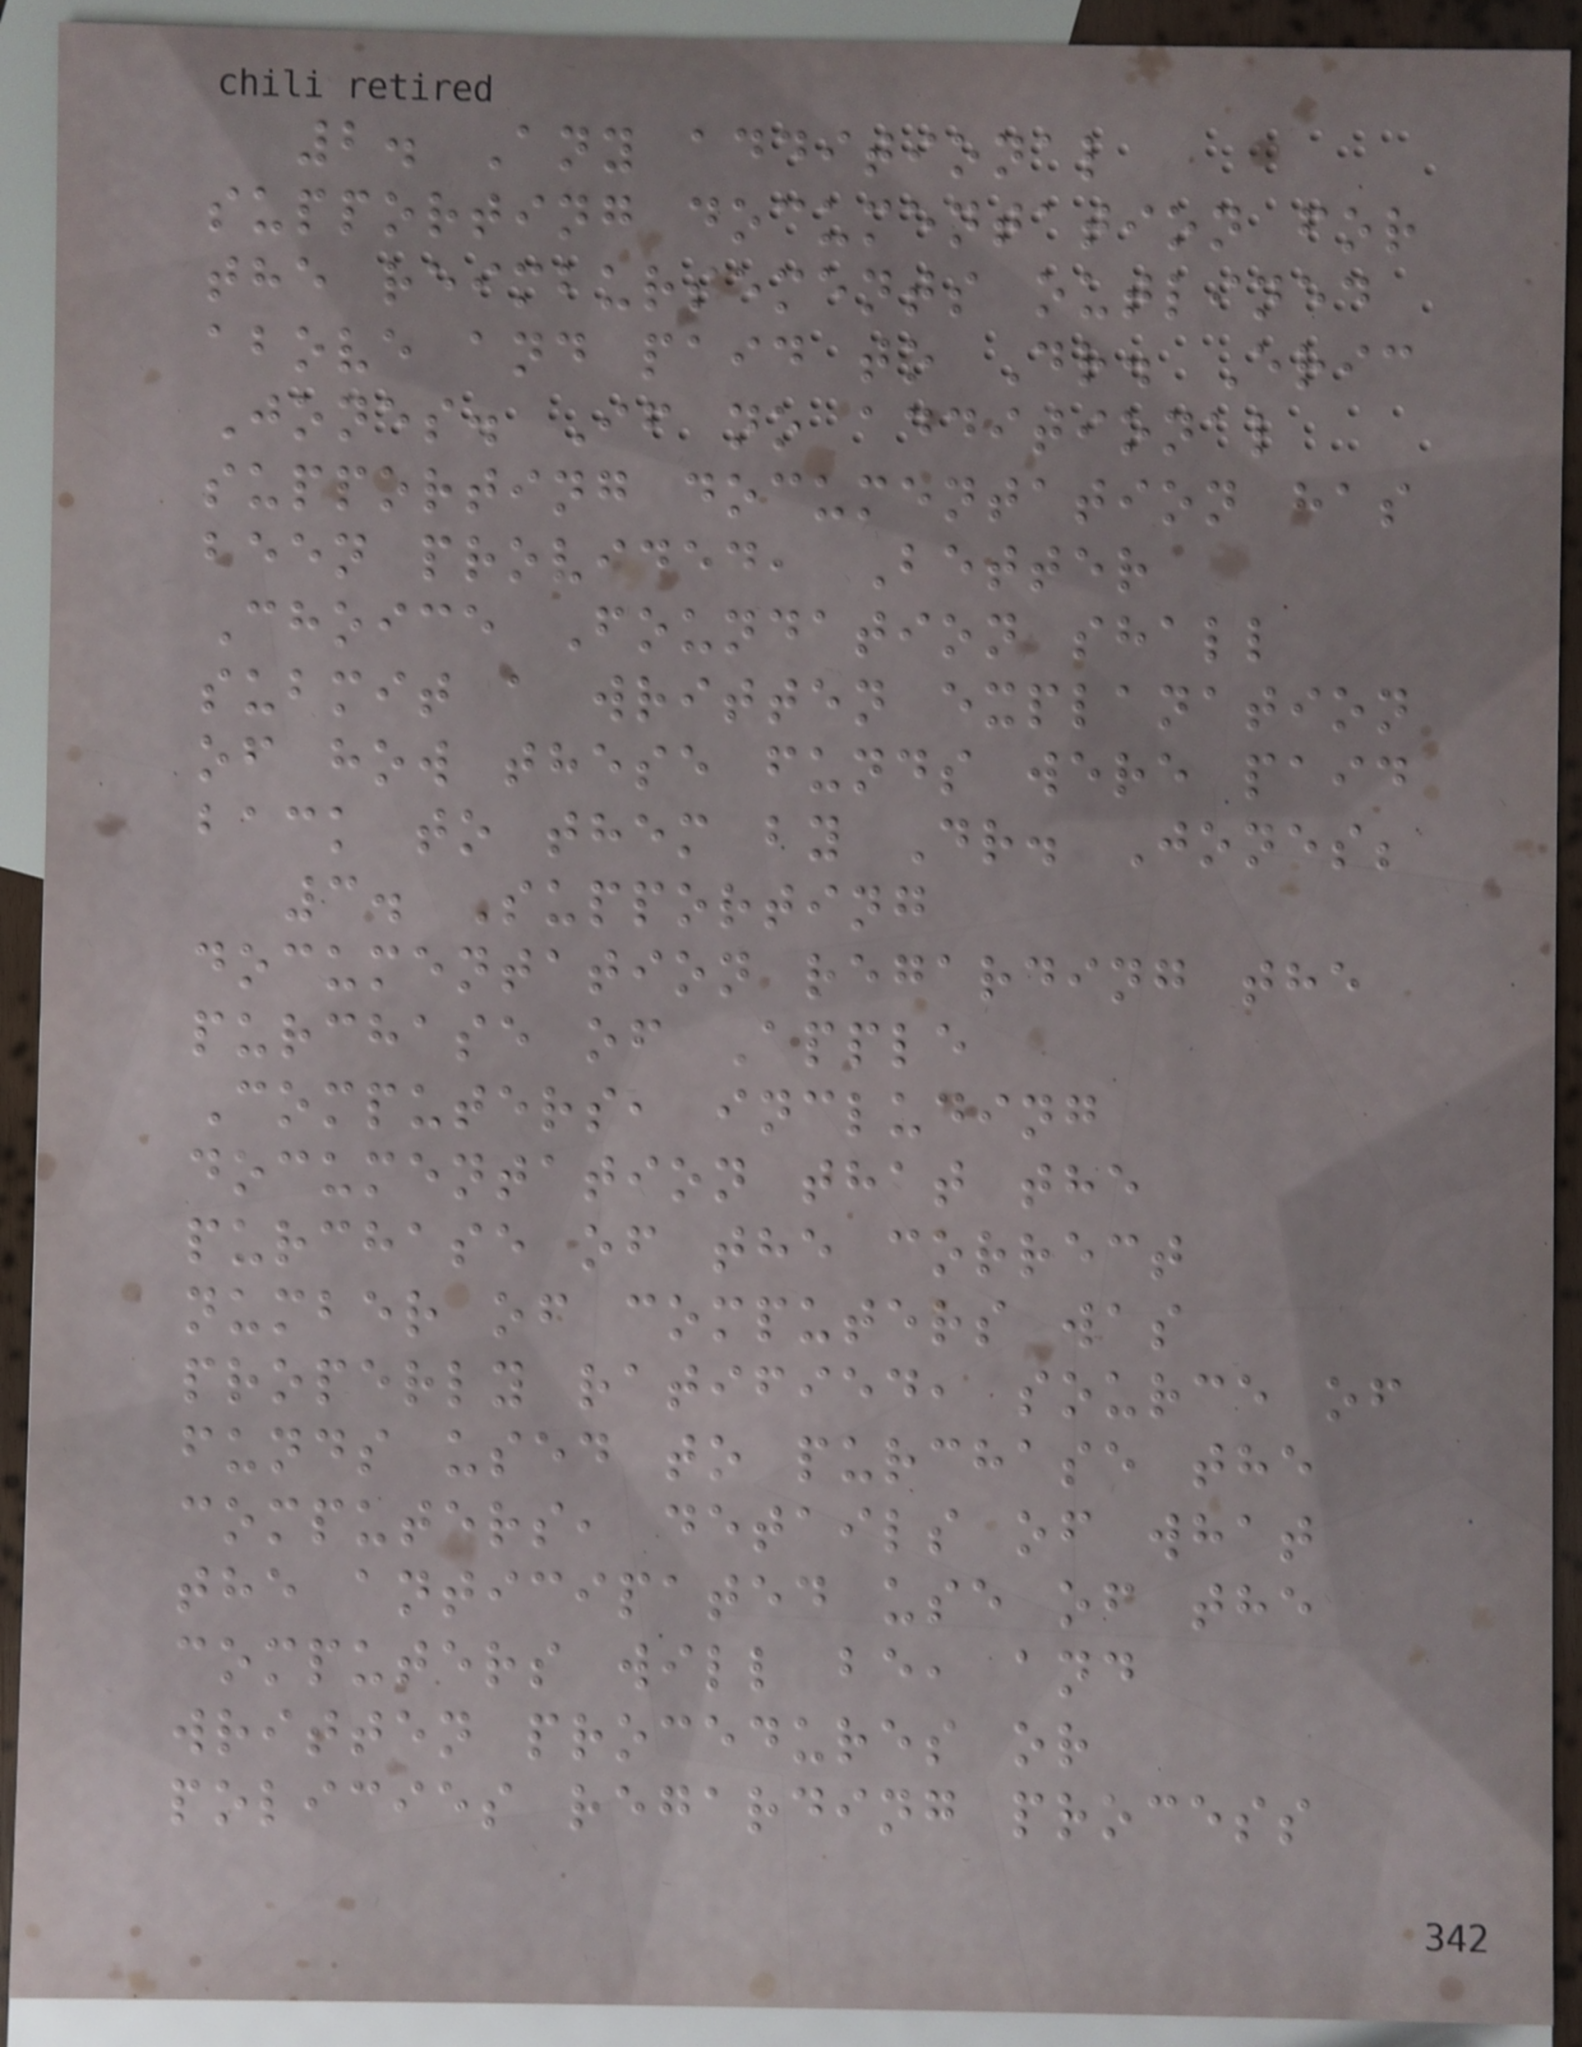2. Any additional
supporting documentation for
the reimbursements outlined
above and paid to Dr. Eric
Jones. If no additional
supporting documentation has
been provided, Better
Choice Foundation shall
submit a written explanation
of how these funds were paid
back to them by Dr. Jones;
3. Supporting
documentation regarding the
purchase of Apple
Computers, including
documentation that the
purchase of the correct
number of computers was
properly ratified, source of
funds used to purchase the
computers, details of what
the anticipated use of the
computers will be, and
written procedures or
policies regarding process
